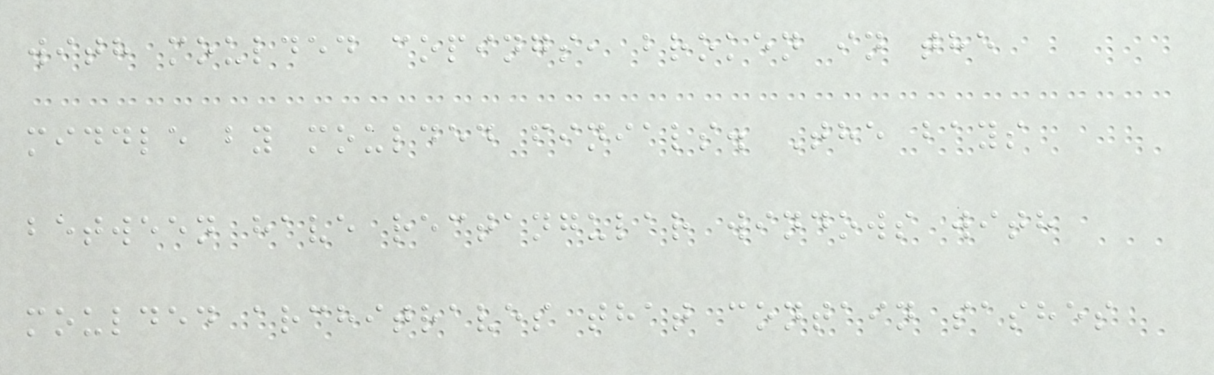with moulded copings, broken in the
middle by moulded finials. The bays
between have rectangular windows with
moulded architraves that contain sashes
